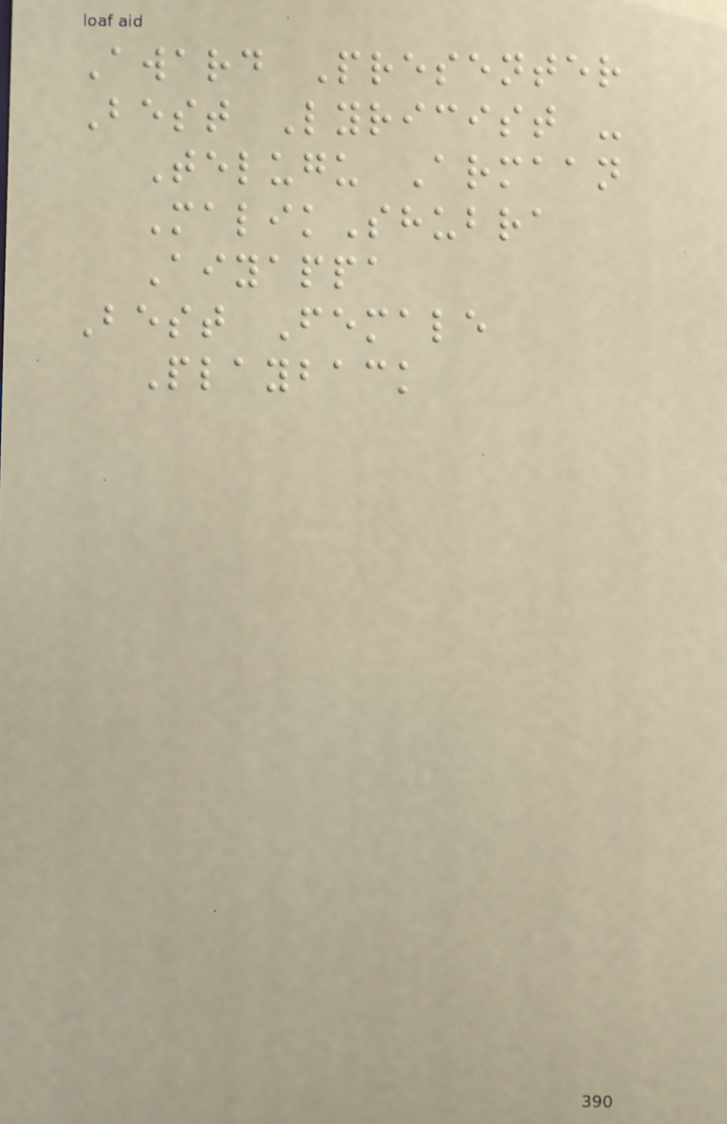Award Presenter
Best Lyricist -
Telugu Armaan
MalikShubra
Aiyappa
Best Female
Playback
